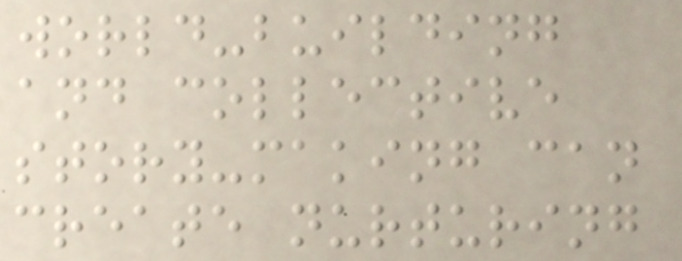world-building
and collective
story-making can
create nurturing
